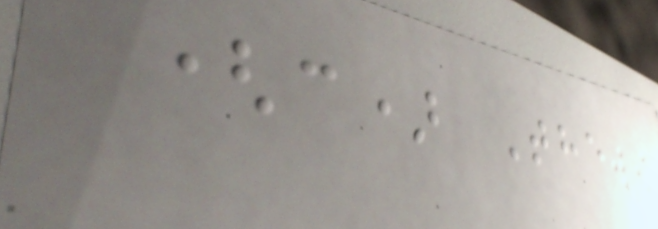(c) The
